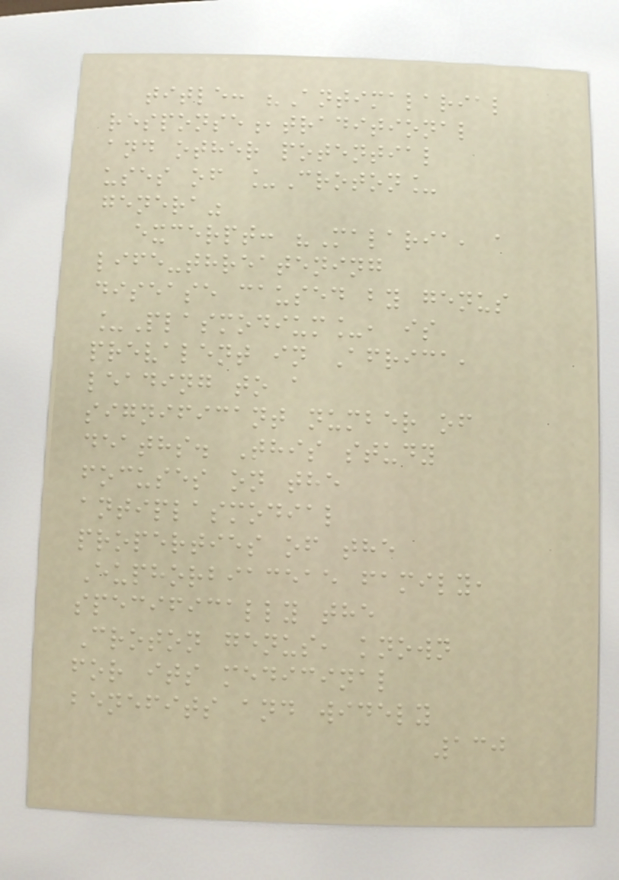title: "Antimalarial
response,traditional
and other potential
uses of _Croton_
genera"
excerpt: "Malaria, a
life-threatening
disease caused by genus
_Plasmodium_, is
prevalent in Africa,
leading to a
significant number of
deaths. This study
focuses on the
antiplasmodial
properties of the
Euphorbiaceae family,
specifically the
Croton genus, known
for its medicinal
benefits and widely
130
